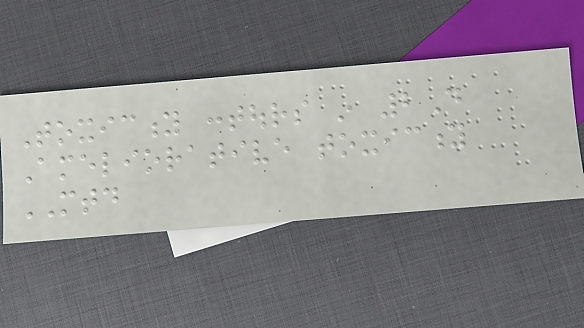Toxicity contours in 2D
Ameliorative toxicity
MTD
